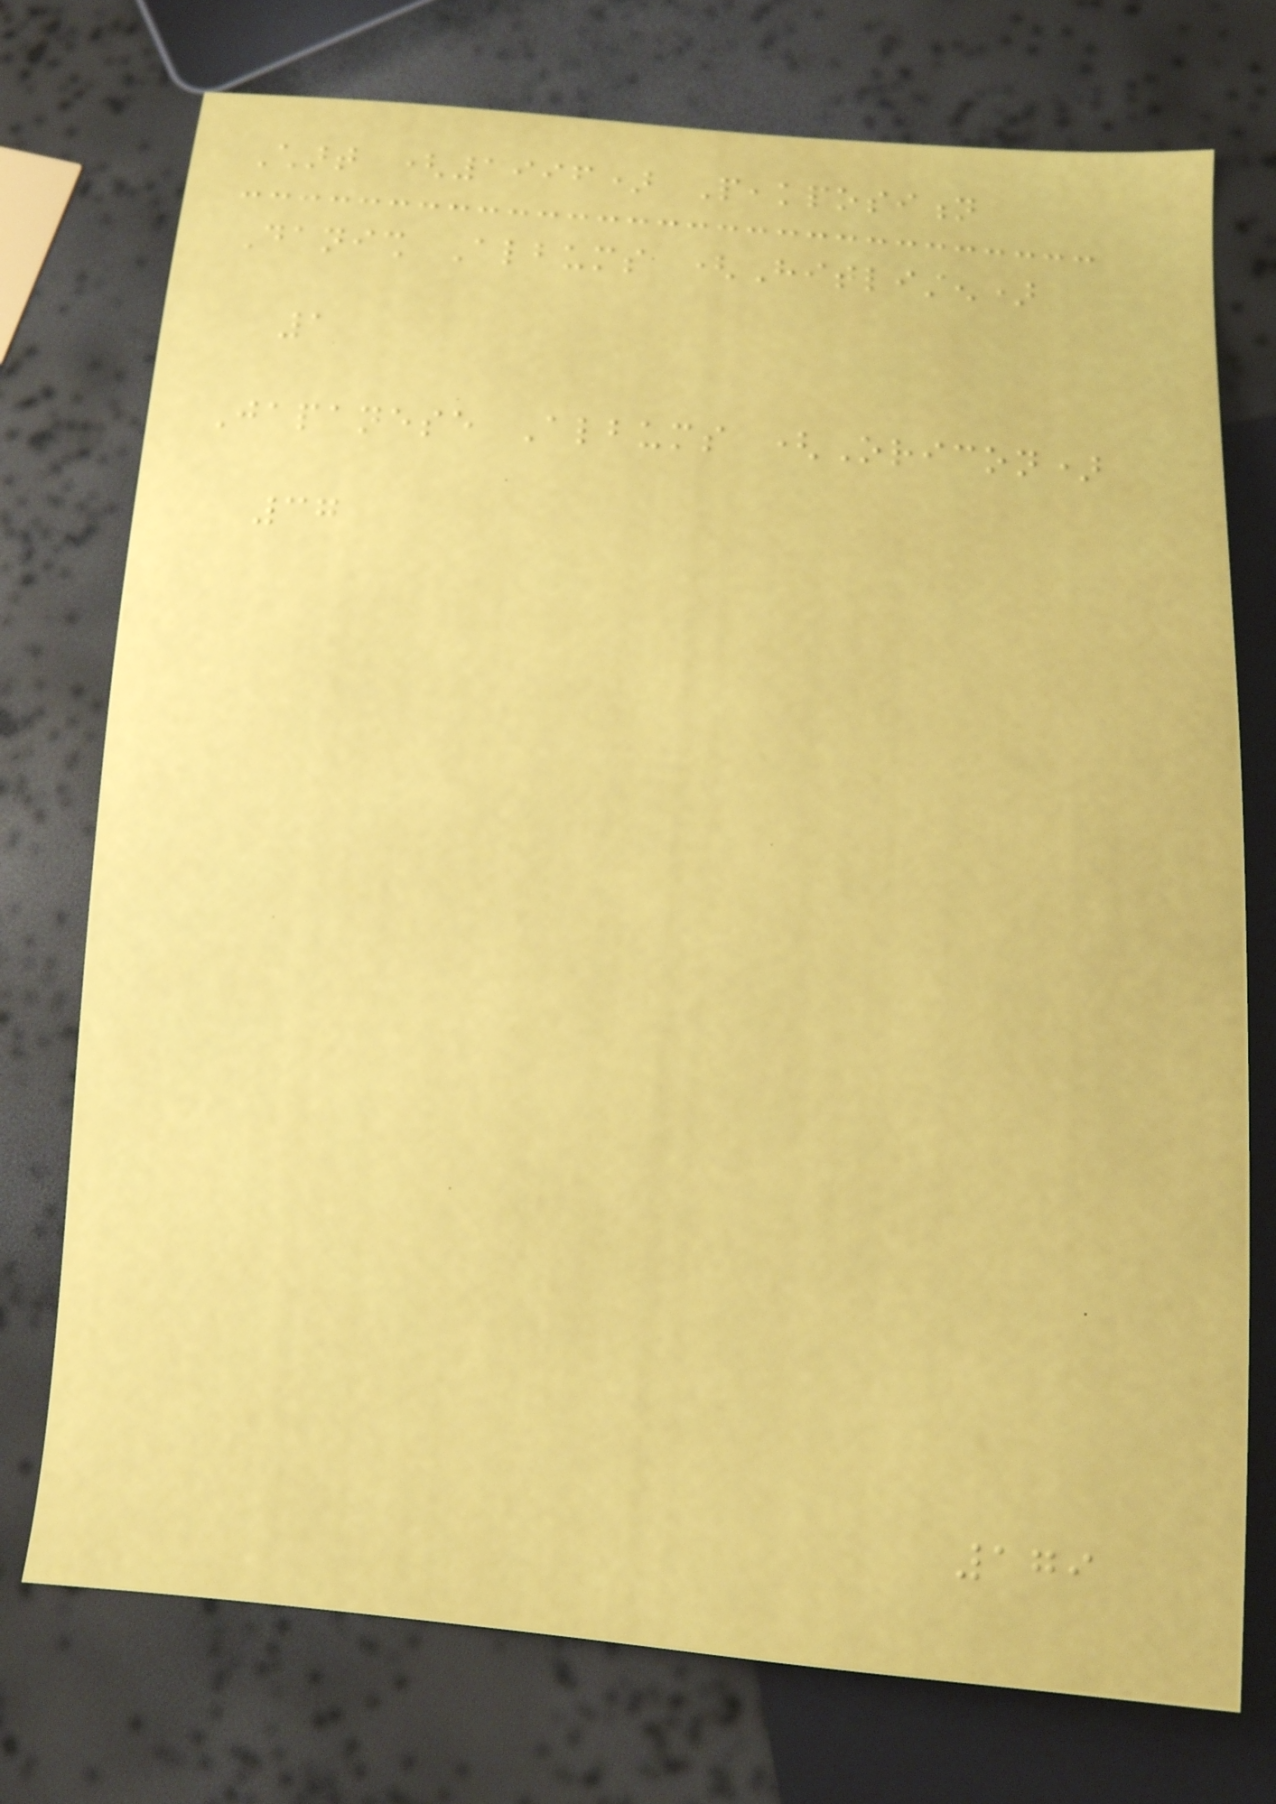Chart (1996) Peakposition
Danish Albums (Hitlisten)
1
Japanese Albums (Oricon)
37
179
